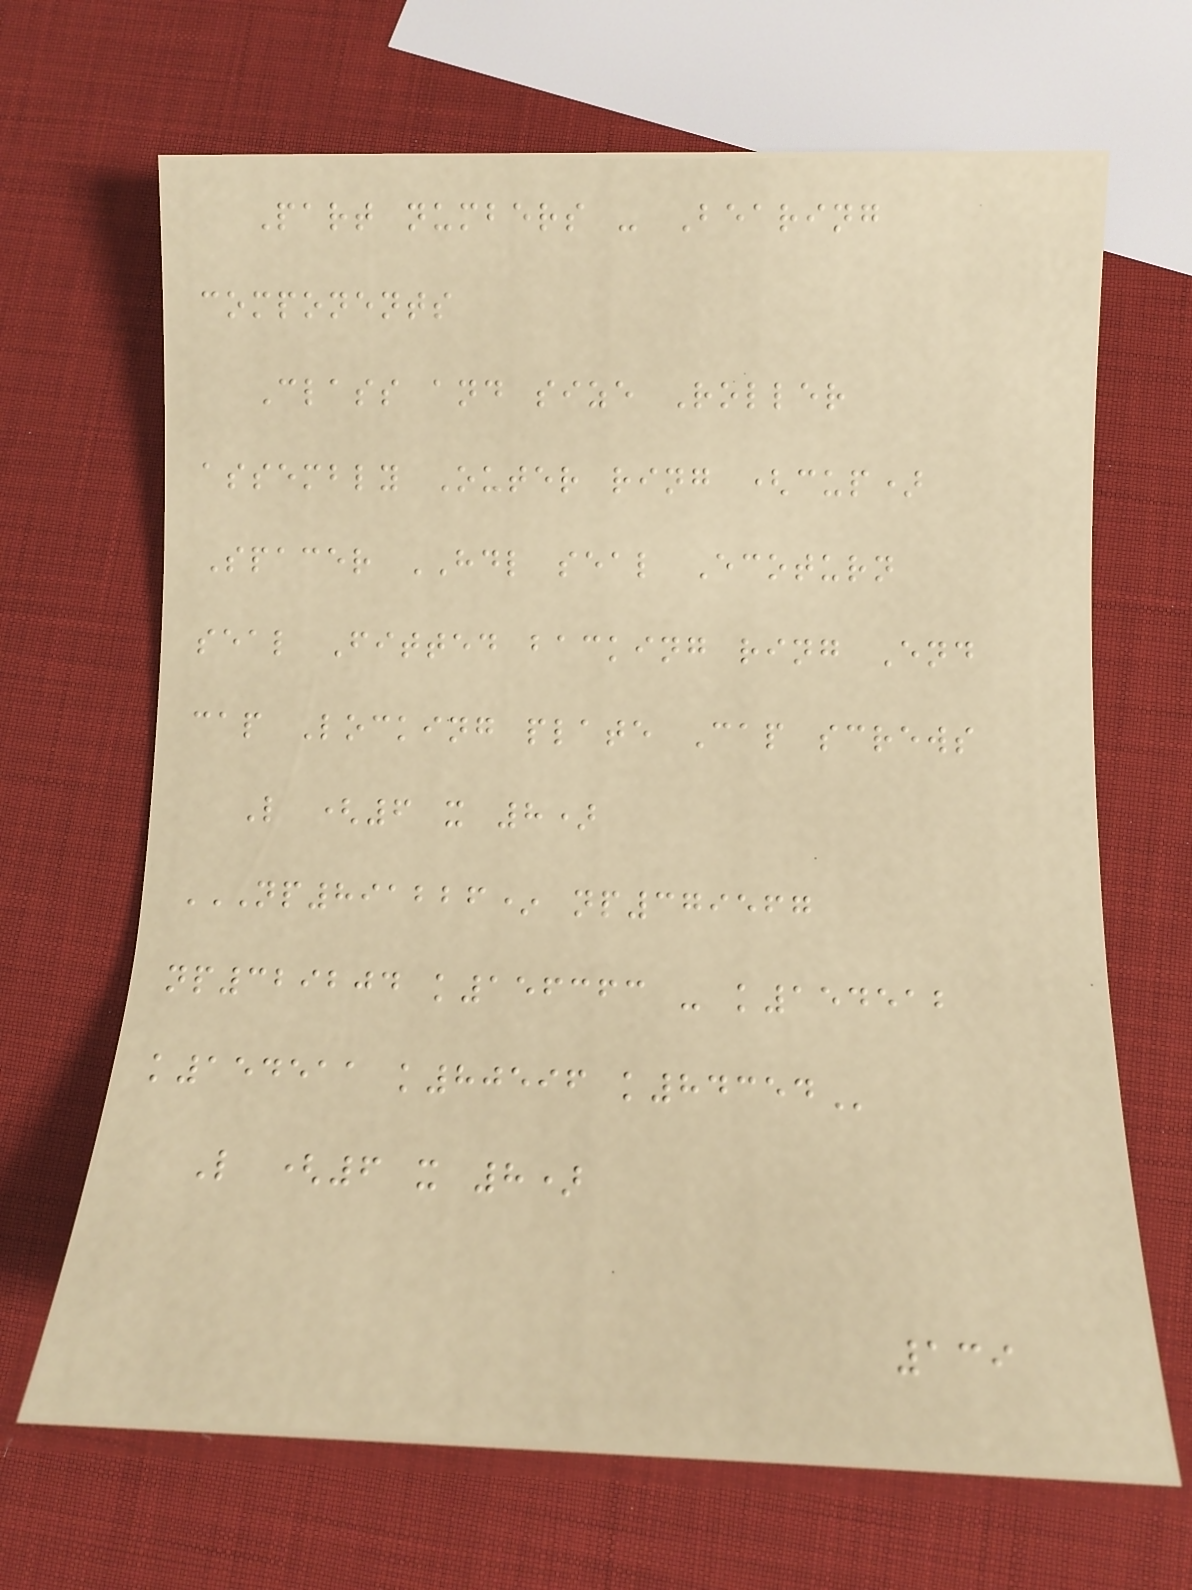Part numbers - Bearing
components
Class and size Roller
assembly Outer ring (cup)
Spacer HDL seal Ecoturn
seal Fitted backing ring End
cap Locking plate Cap screws
L (6 x 8)
NP891226* NP379567
NP329204 K156363 - K154512
K154511 K80596 K84354
L (6 x 8)
139
